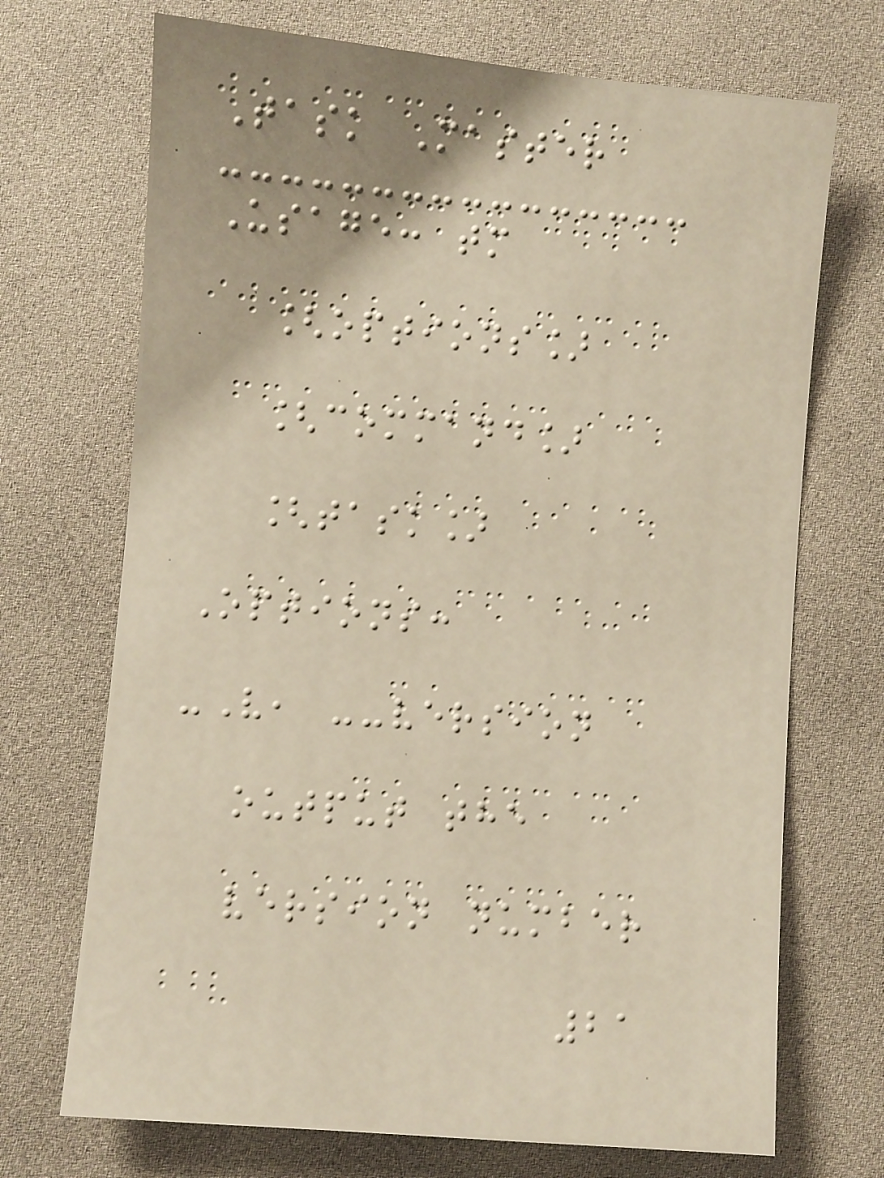Task Master
Usage: tm
[options]
[command]
[task]
Options:
-V, --version
output the
version number
21
